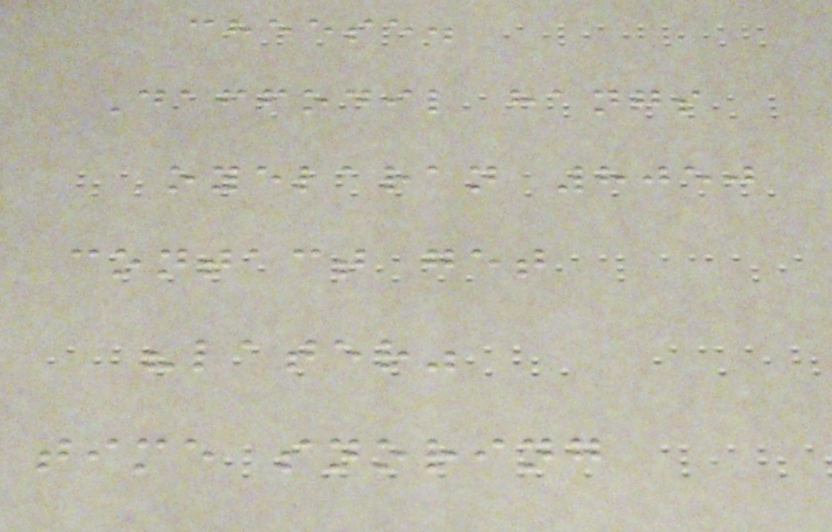cheese.
Daffodil hangs
oyelaran 8050
contact get
"later"
time snoring
